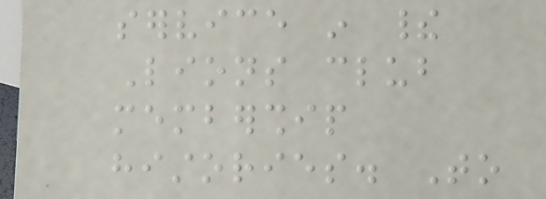service in their
Lions club
membership
histories. To
